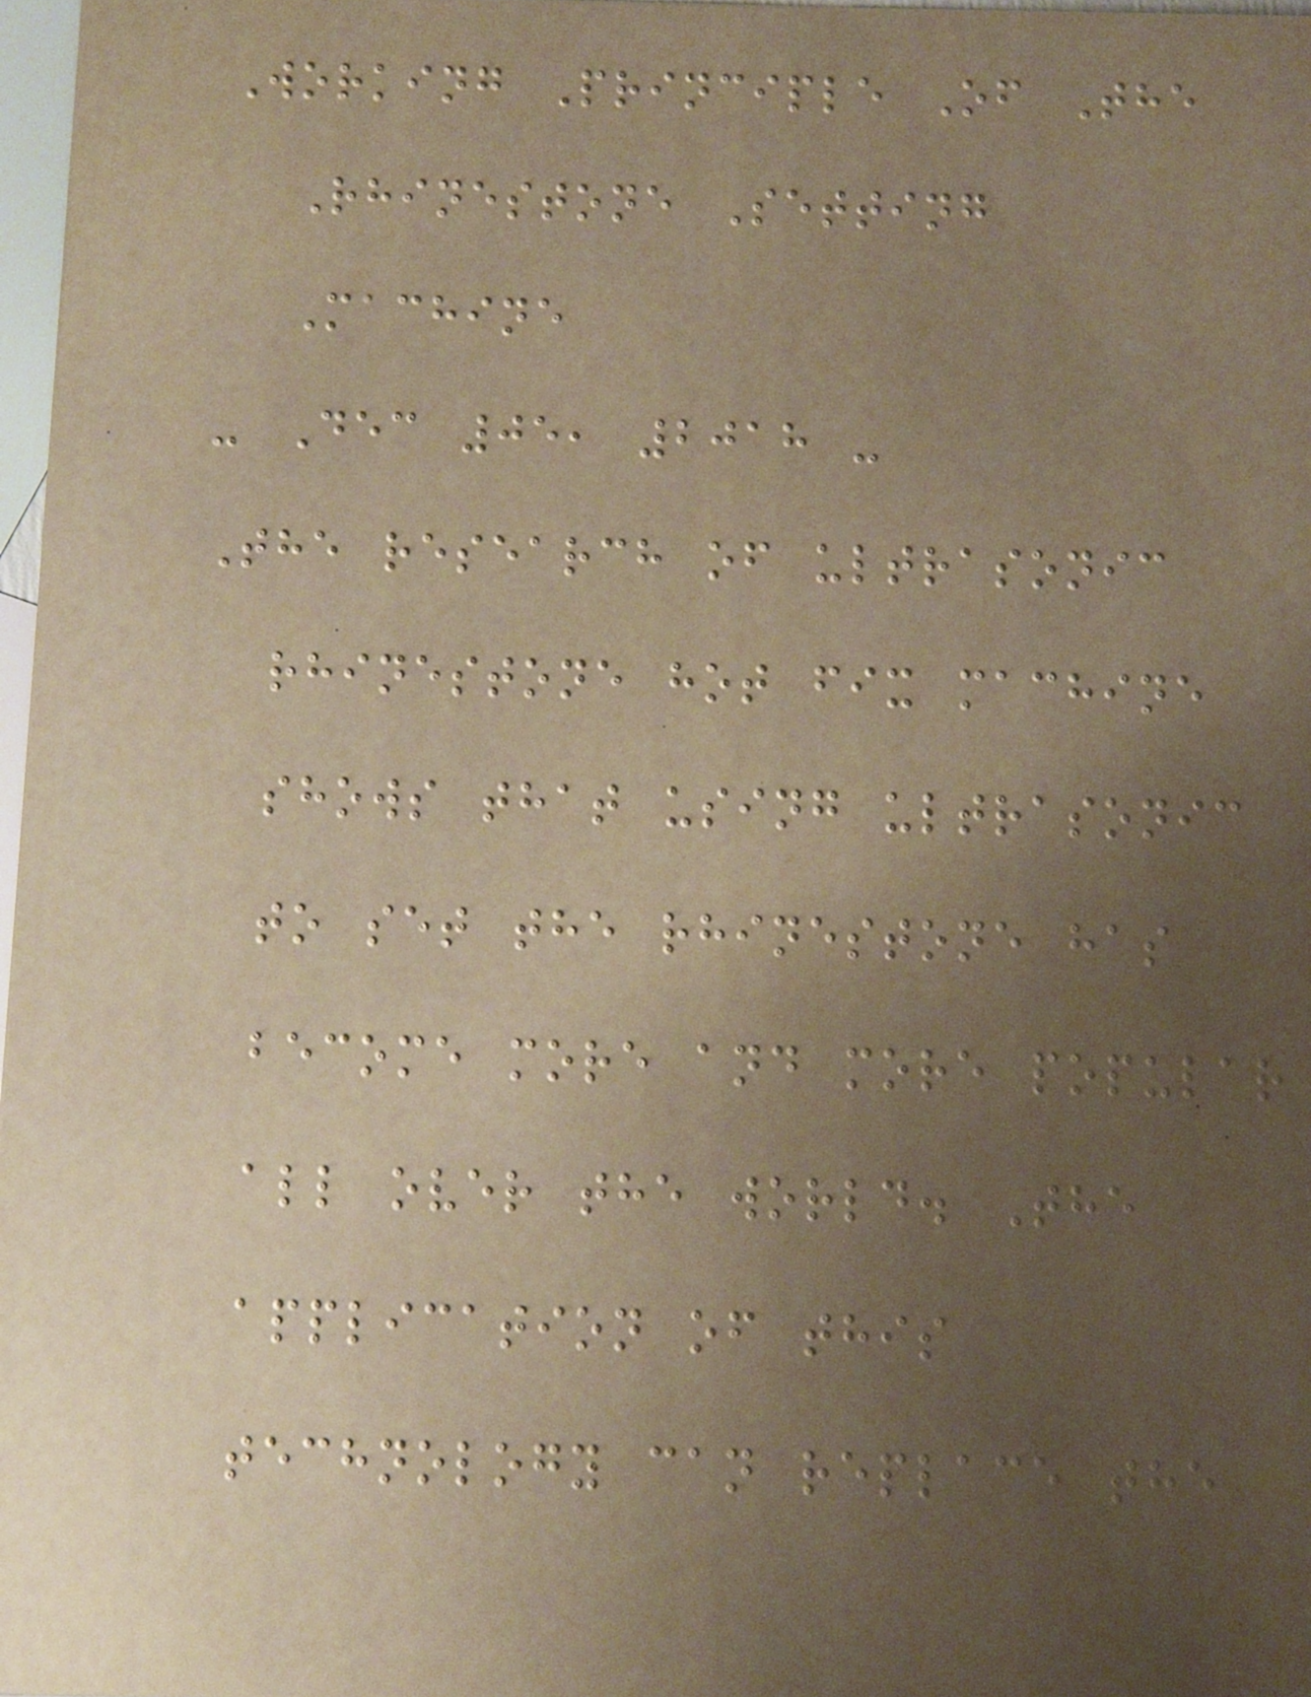Working Principle Of The
Rhinestone Setting
Machine
- Dec 05, 2018 -
The research of ultrasonic
rhinestone hot fix machine
shows that using ultrasonic
to set the rhinestone has
become more and more popular
all over the world. The
application of this
technology can replace the
